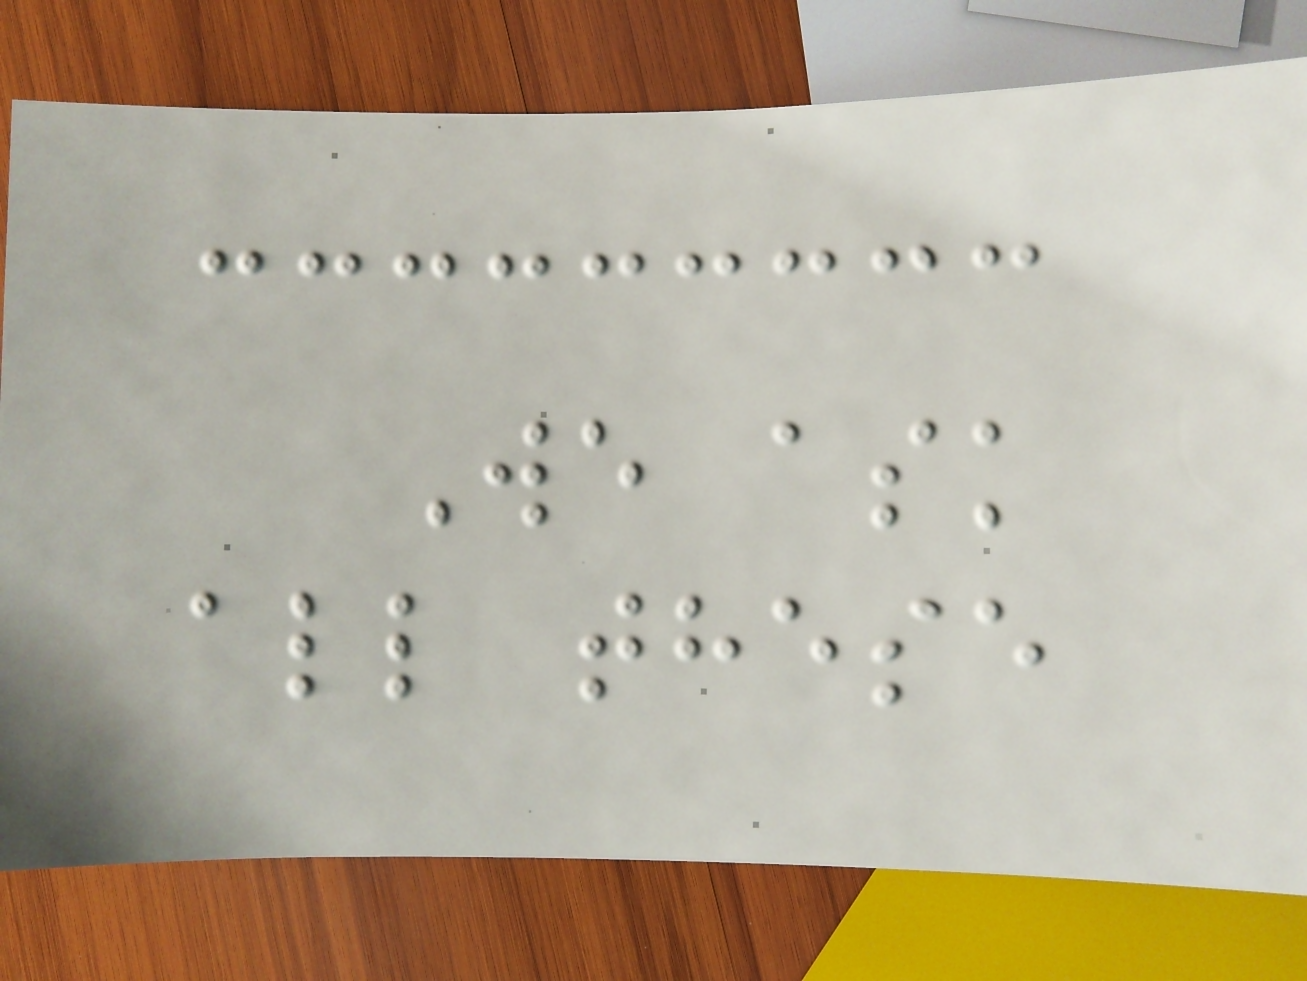We ask
all these
